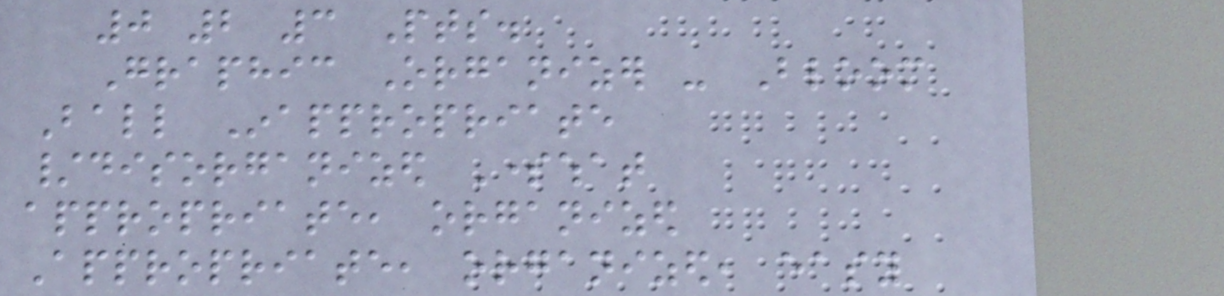0 2 3 Pts.
Graphic Organizer - Bloom
Ball Inappropriate
/disorganized Somewhat
appropriate, organized
Appropriate, organized, easy
